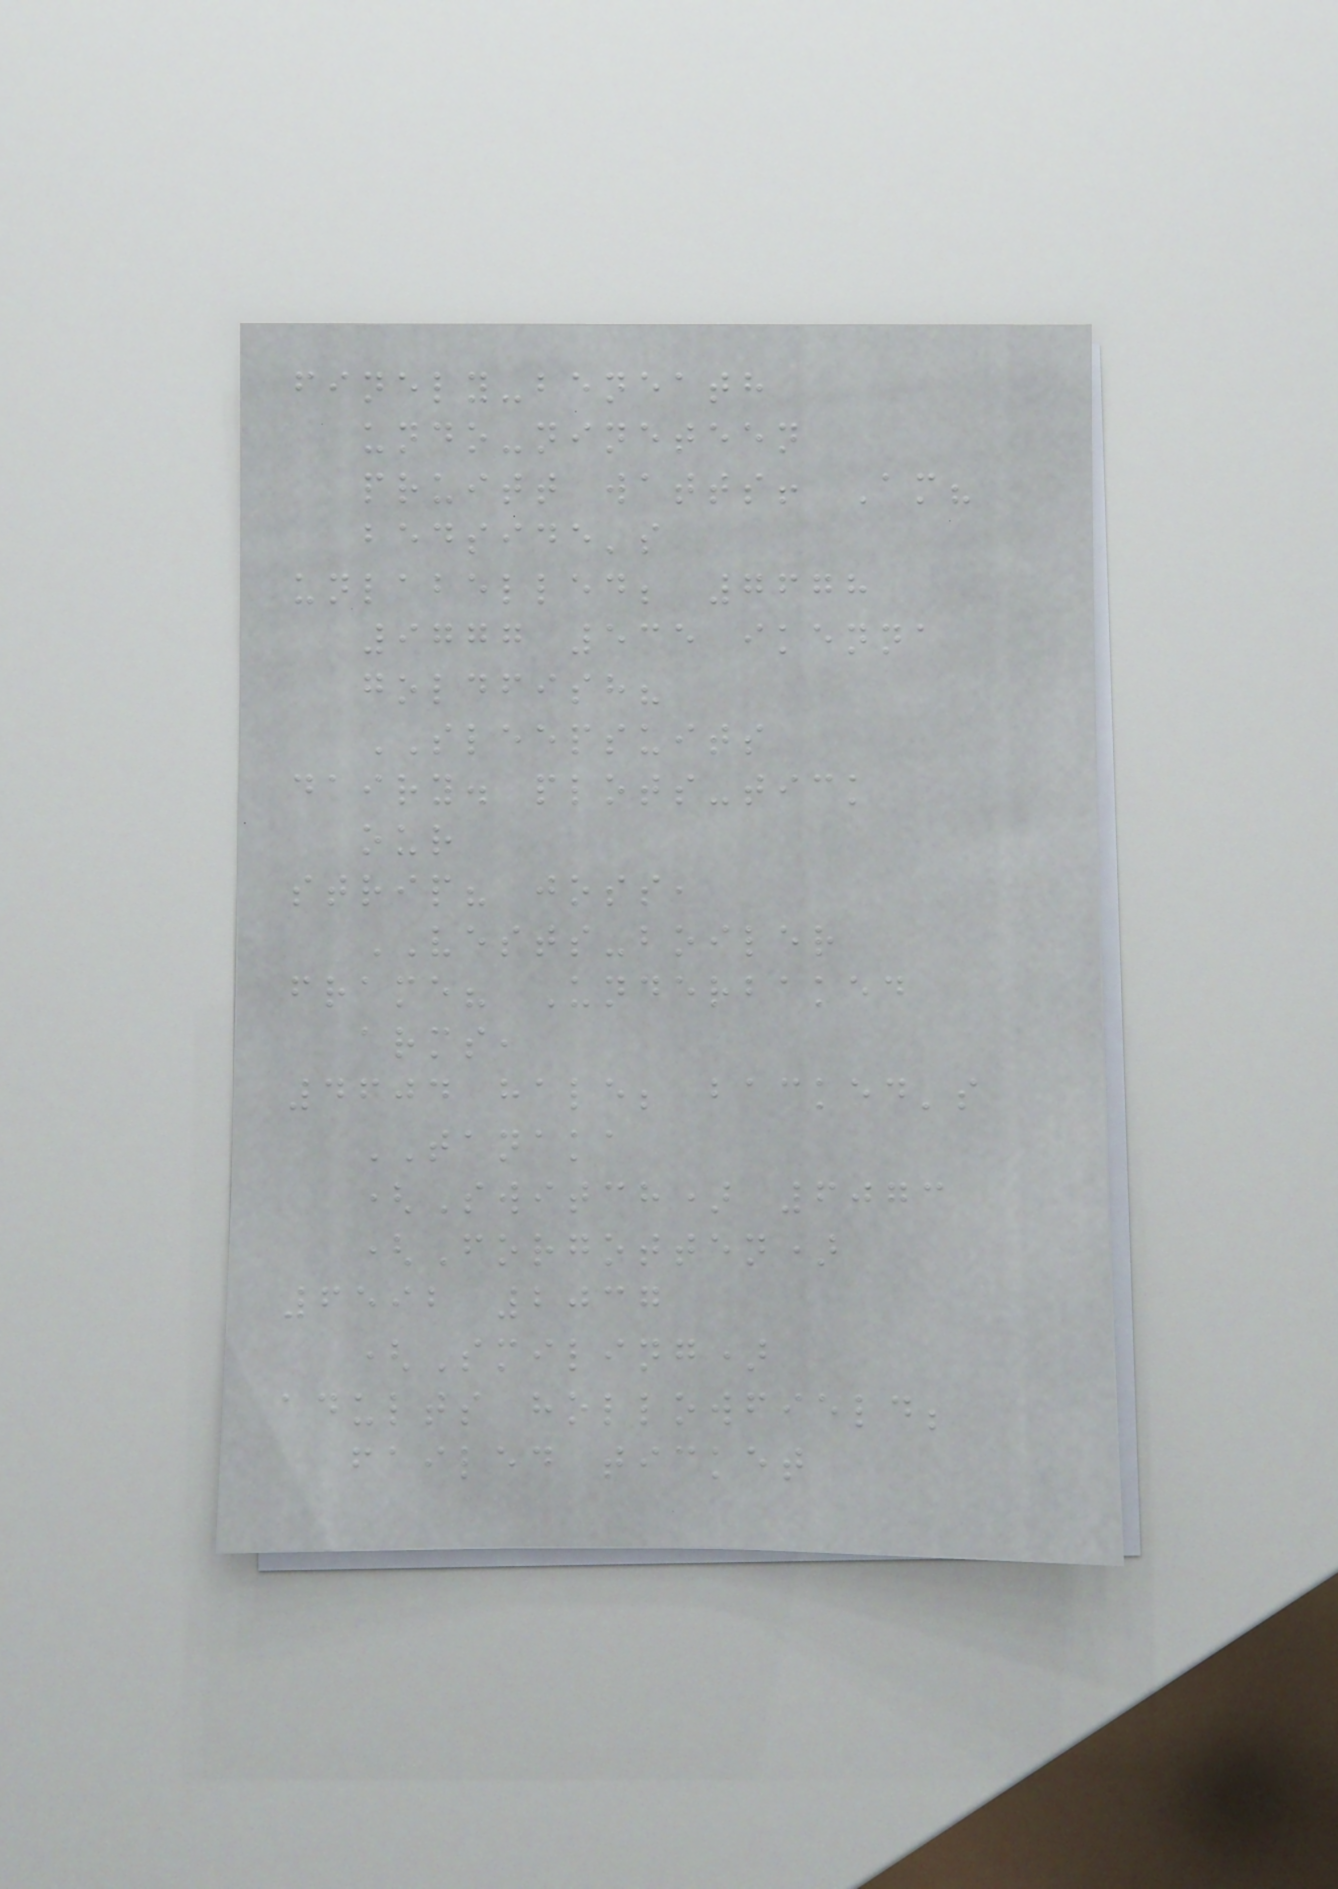finely-beneath
undo-nineteen
pruitt watts! Am?
bedside's
unlabelled; 7678
9777 535 ikenna
goldfish?
SLEEPSUITS
dairy. plots-tick
our
strip? joss,
VESTS-boiler
frame? Underbaked
arms,
4604 hale; backed's
TANAKA
(Switch) 6073
(Forgotten)
6592 2037
(Smiling)
adults hollowfield;
failed ticket
